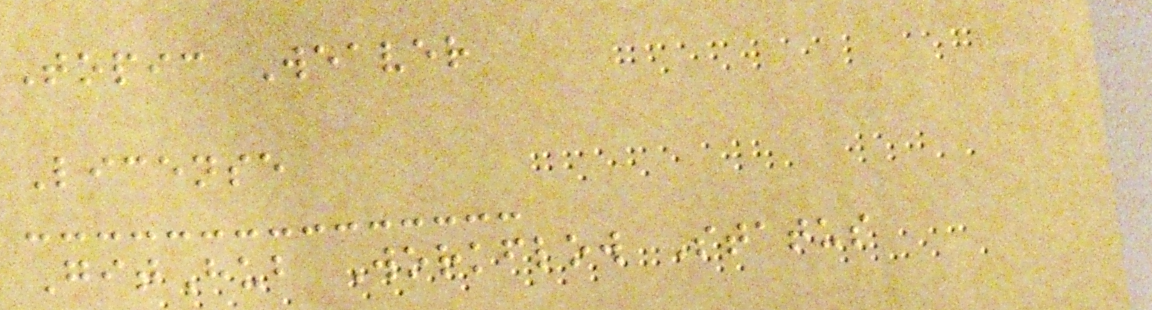Topic Weaver
License
GitHub Workflow Status
